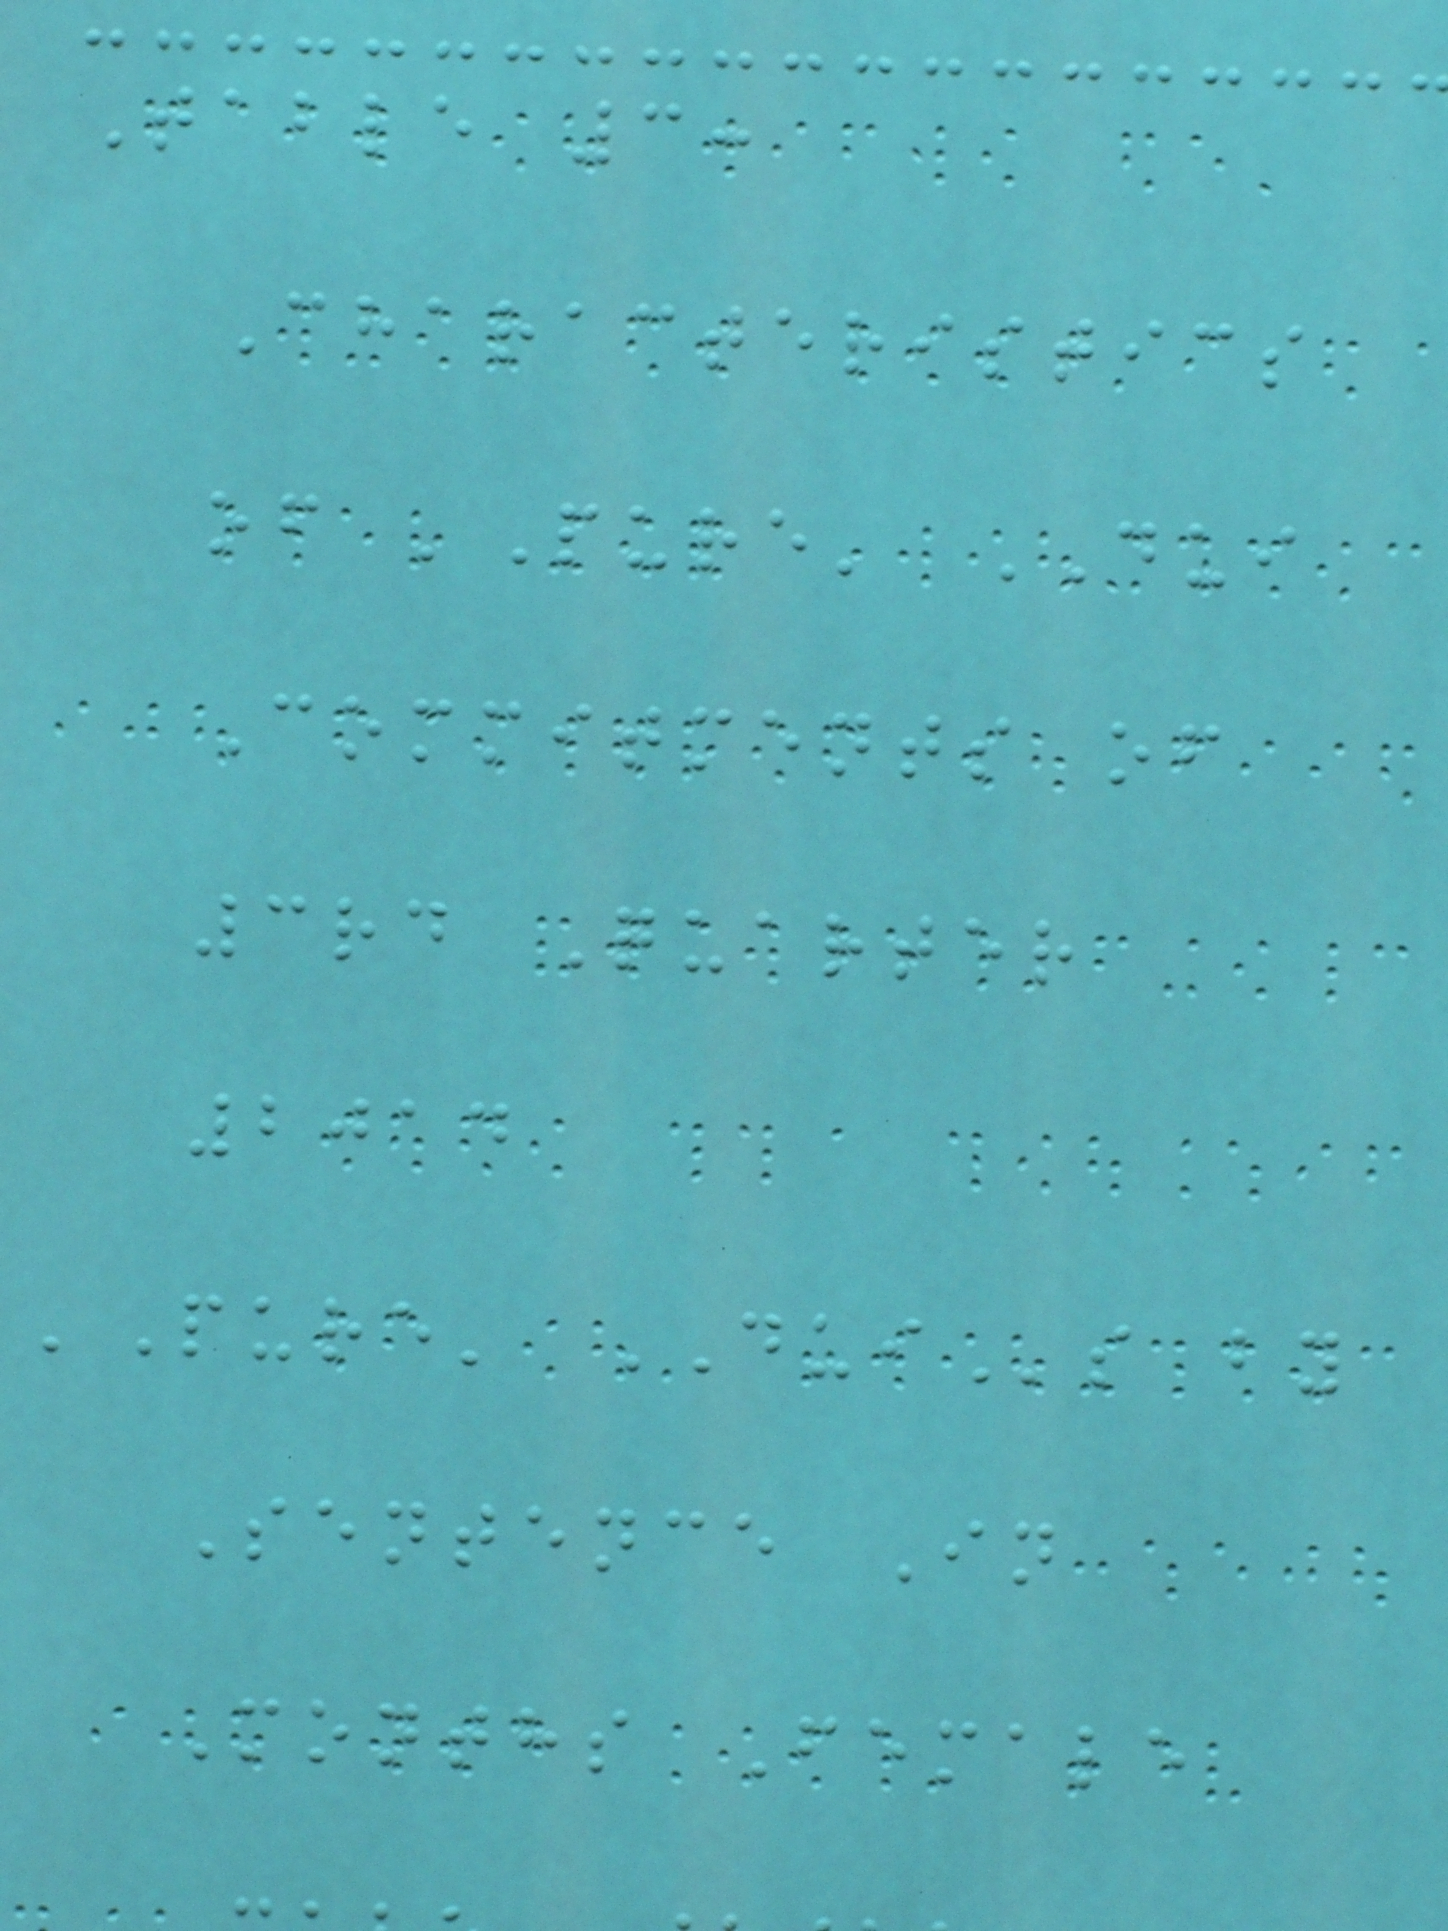Table 3:
Characteristics
of 'Pure' DUI
Commitments of
3rd Quarter
2014
'Pure' DUIs by
Sentence In
Months Female
